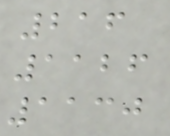216
1126
1130
